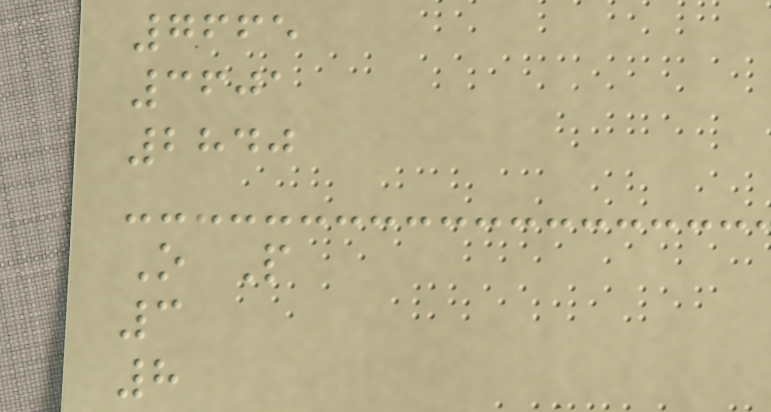7665
3601
2840
O P
3
8
